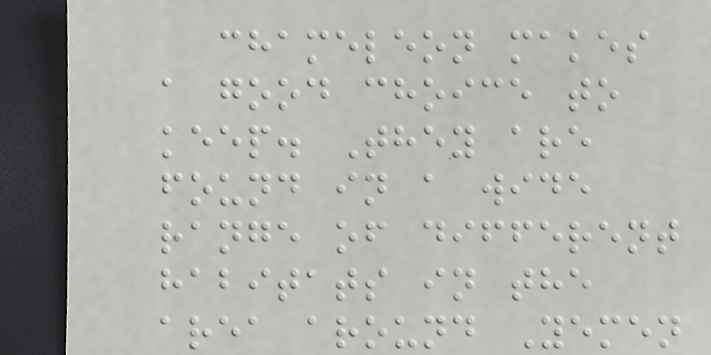chameleon makes
a good choice to
keep. They are
found in a wide
range of different
habitats in the
area around Yemen
